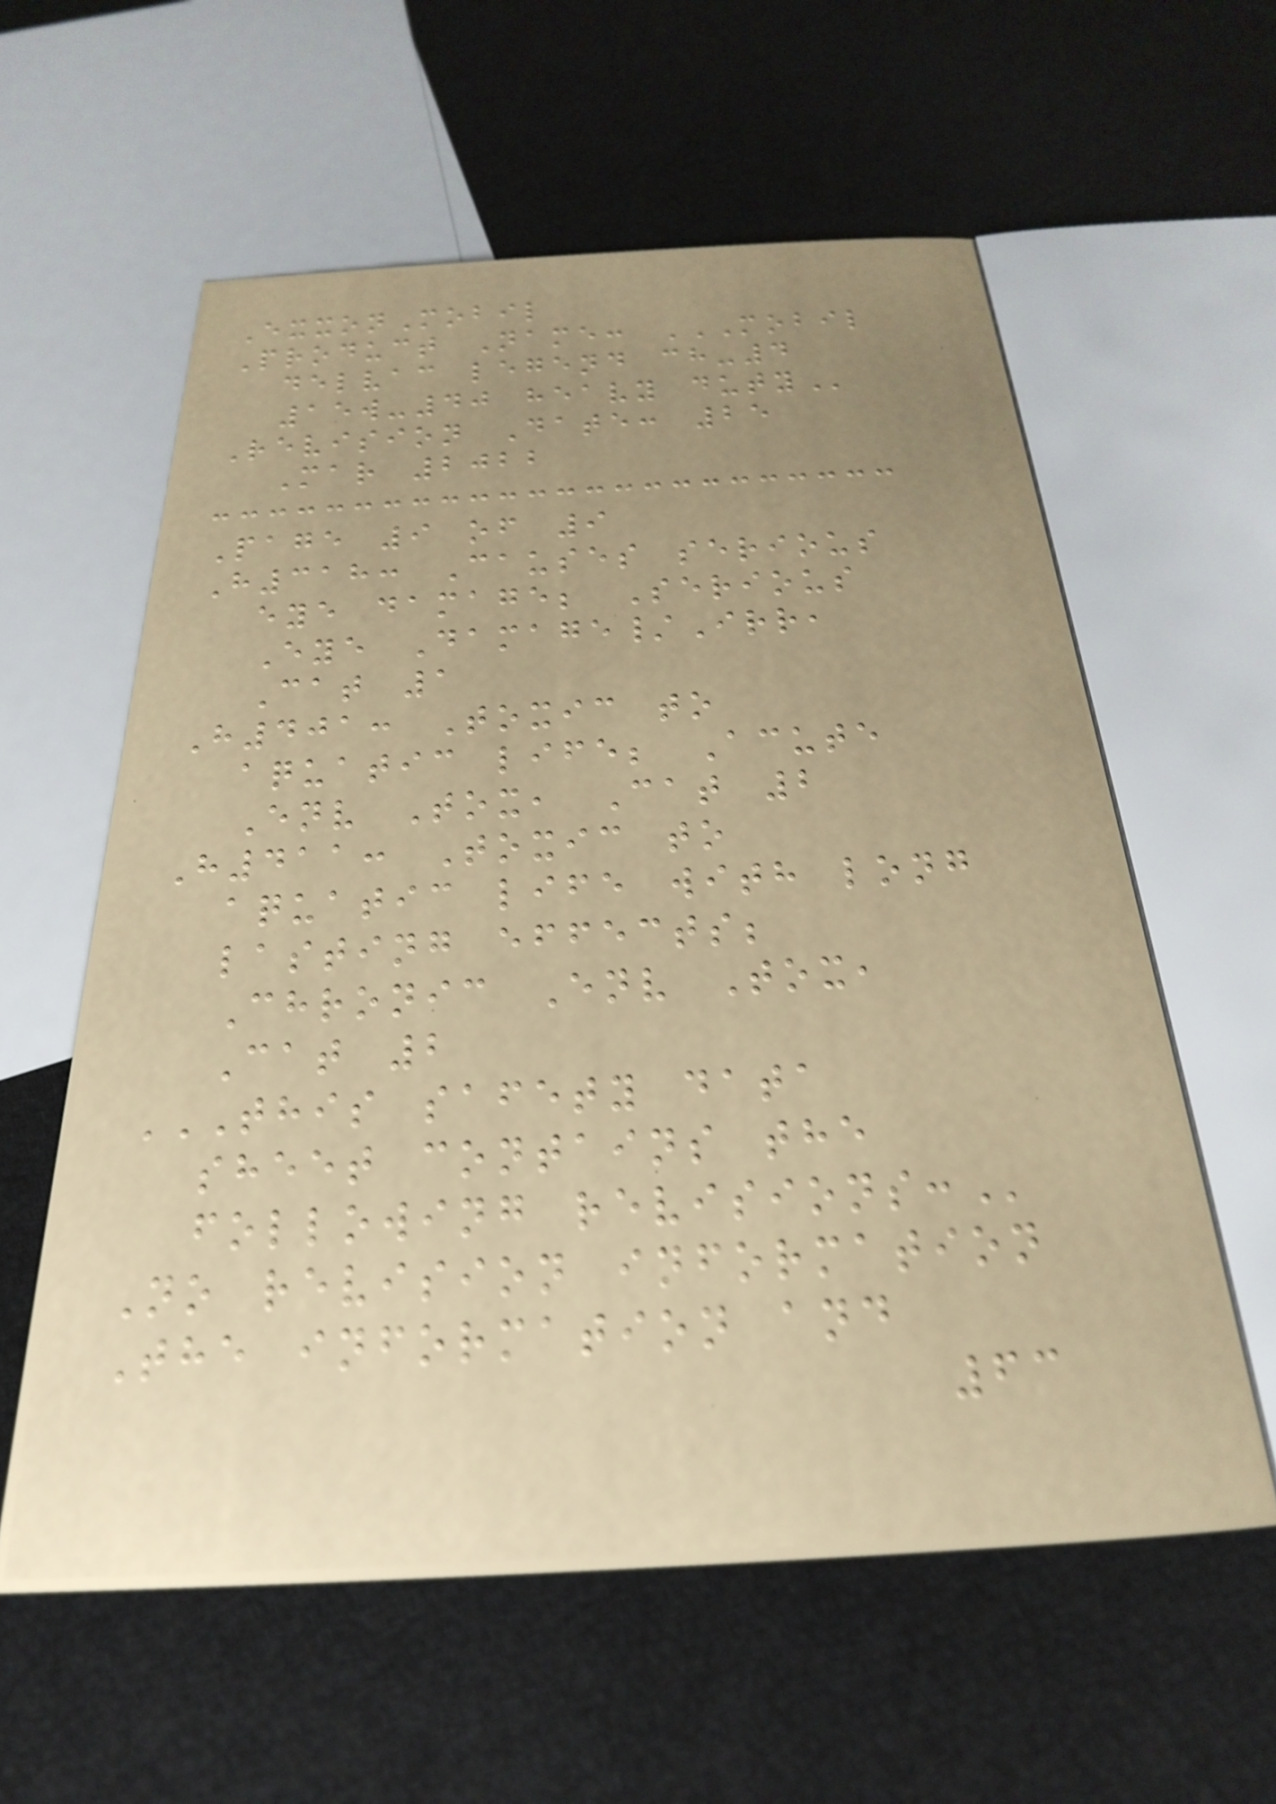ExxonMobil
Product Name: MOBIL
DELVAC LEGEND CH-4
15W-40 HEAVY DUTY
Revision Date: 25
Mar 2022
Page 9 of 9
H318: Causes serious
eye damage; Serious
Eye Damage/Irr,
Cat 1
H401: Toxic to
aquatic life; Acute
Env Tox, Cat 2
H411: Toxic to
aquatic life with long
lasting effects;
Chronic Env Tox,
Cat 2
THIS SAFETY DATA
SHEET CONTAINS THE
FOLLOWING REVISIONS:
No revision information
The information and
63
